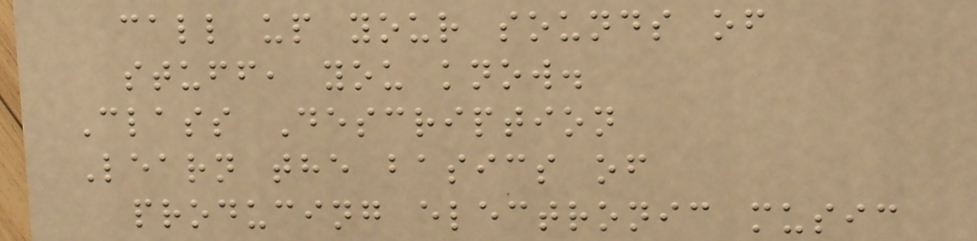call up your sounds of
stuff, you know.
Class Description
Learn the basics of
producing electronic music
